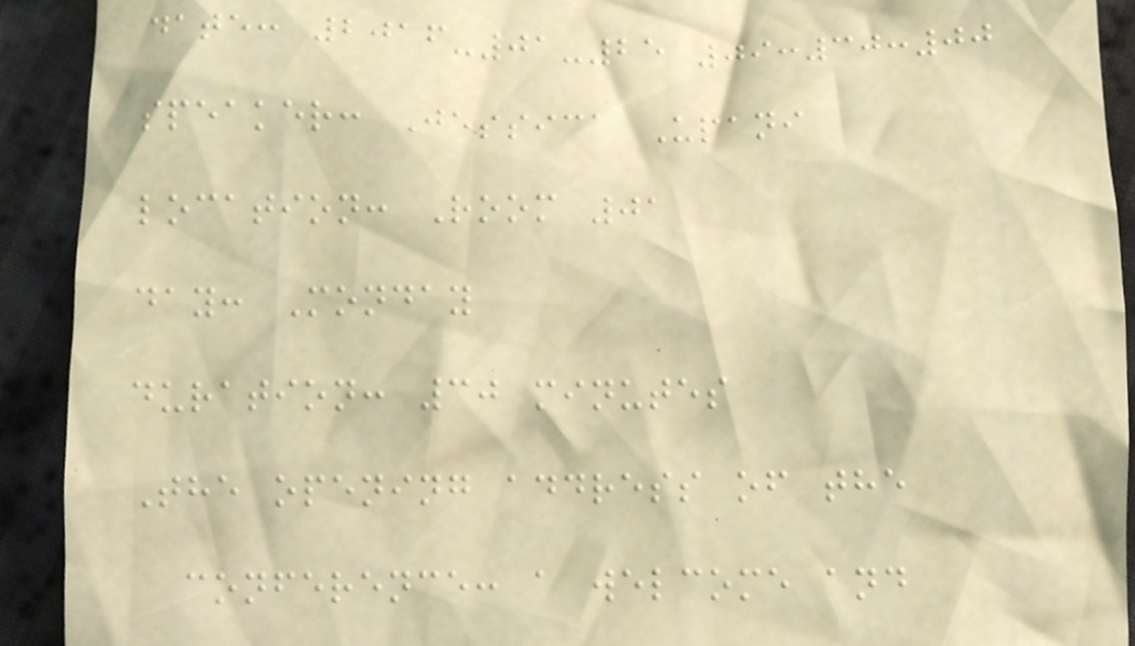date: 2016-01-25 09:30:00
speaker: Jessica Upani
location: Room 01
day: Monday
duration: 30 minutes
The opening address of the
conference: a welcome and
